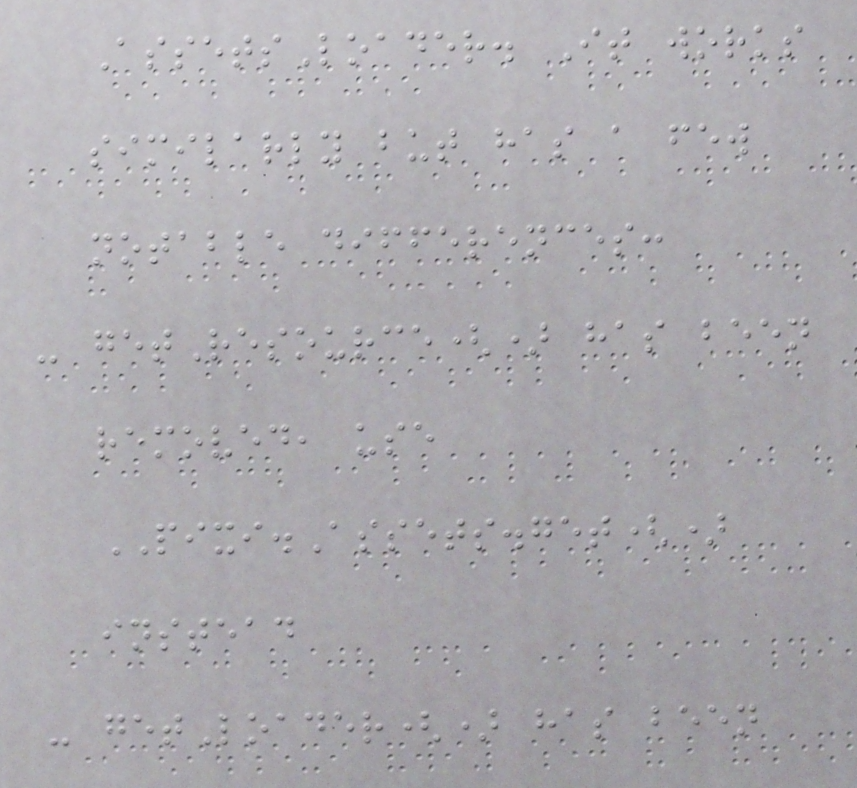AssetsLoader. It works
similarly but has a few
notable differences:
- getResource() has been
removed, use
PIXI.Assets.get()
instead
- getLoader() has been
